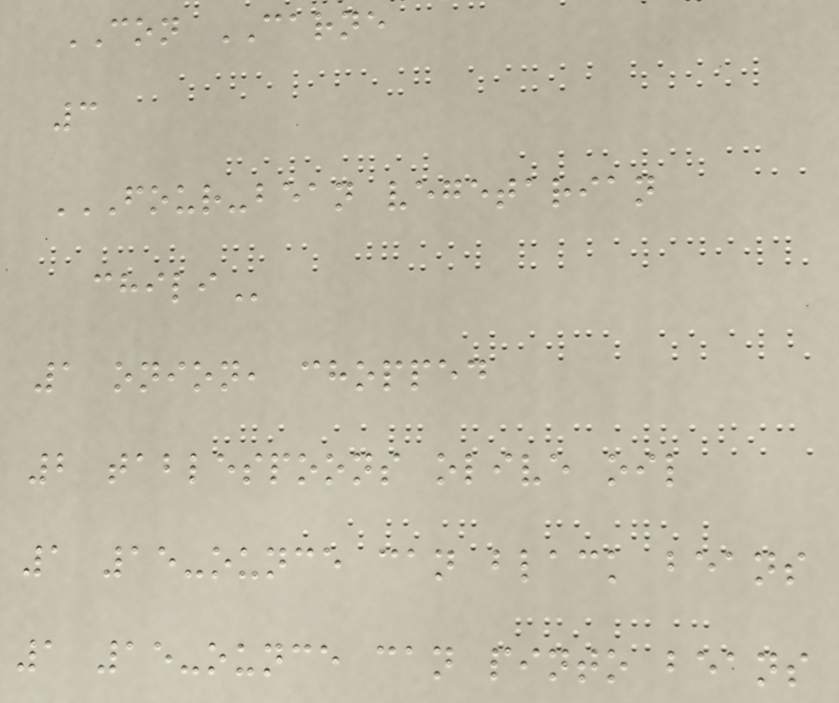CON CARNE
3
FOUR-BEAN VEGETARIAN
CHILI
1 onion, chopped
2 tablespoons olive oil
1 15-ounce can black beans
1 15-ounce can pinto beans
